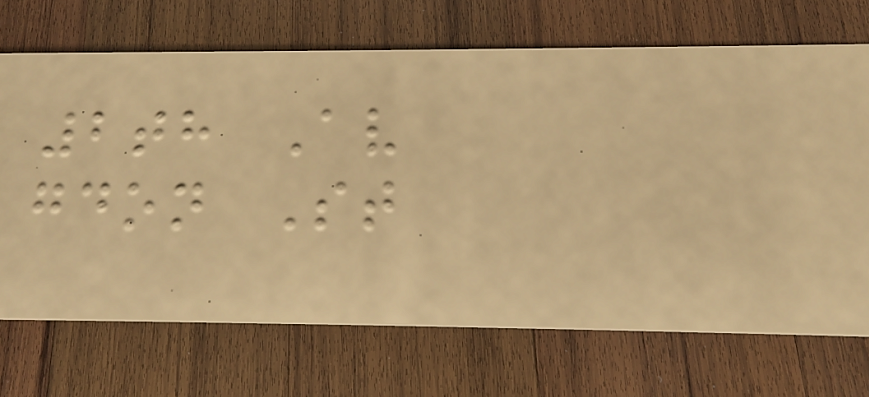2th Av
gdon St
